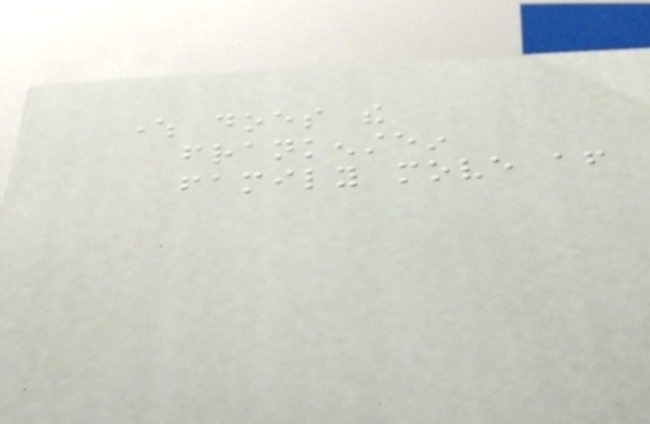where does the
frankenstein
family move after
